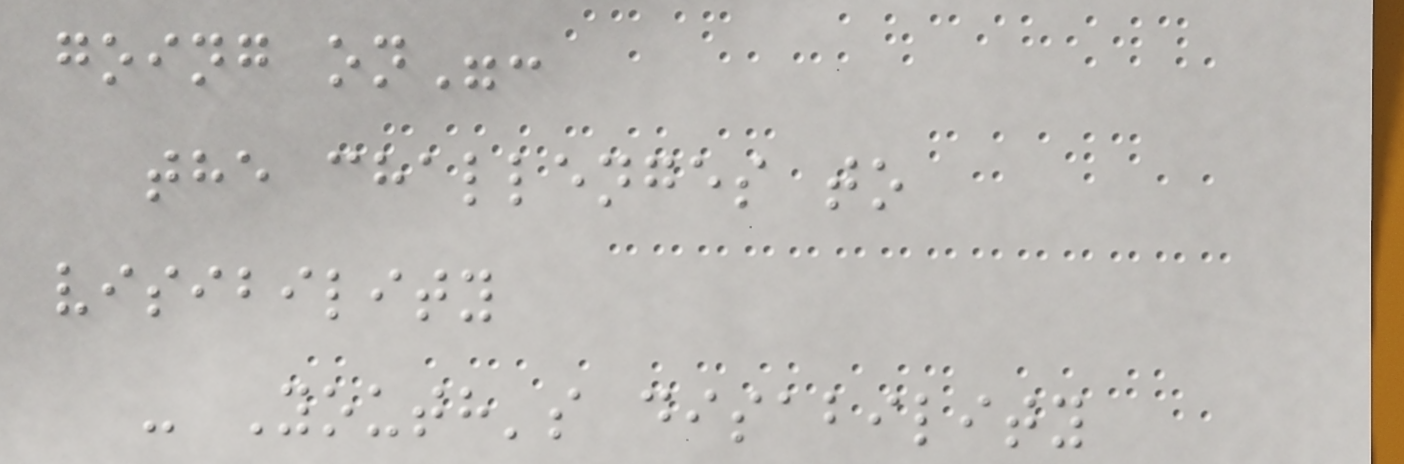going on":
the challenges to
visibility
- Youth's disability
